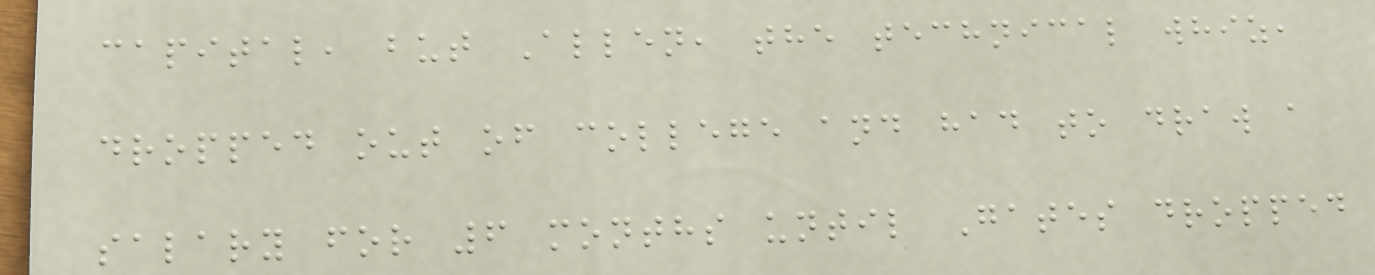capital, but Allen, the technical whiz,
dropped out of college and had to draw a
salary for 6 months until Gates dropped
